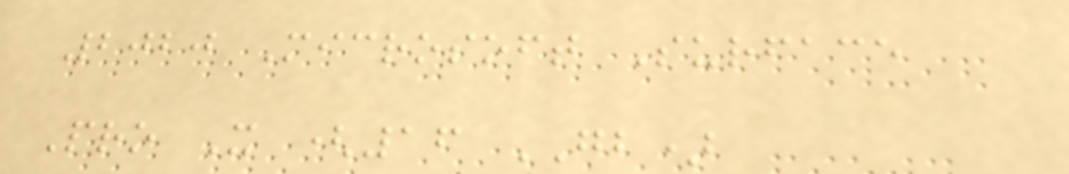2020 Microsoft Surface
Pro X (16 GB)
